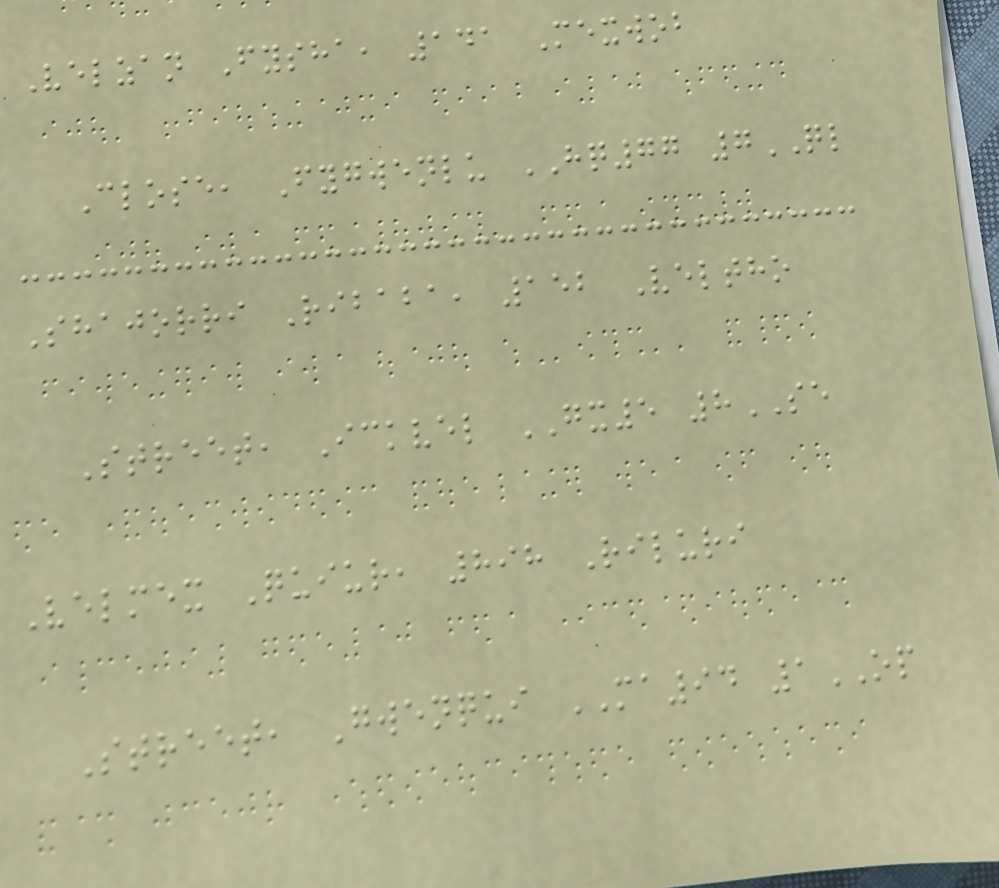Velzan Fysha, 141 Mexwob
Close, Fygwenlu HQ77 7QL
Shajorri Ribaba, 152 Veltho
Street, Ickvel GX5 8SE
Velmex Quiur, 898 Riluri
Street, Gwenqui MA94 1OP
